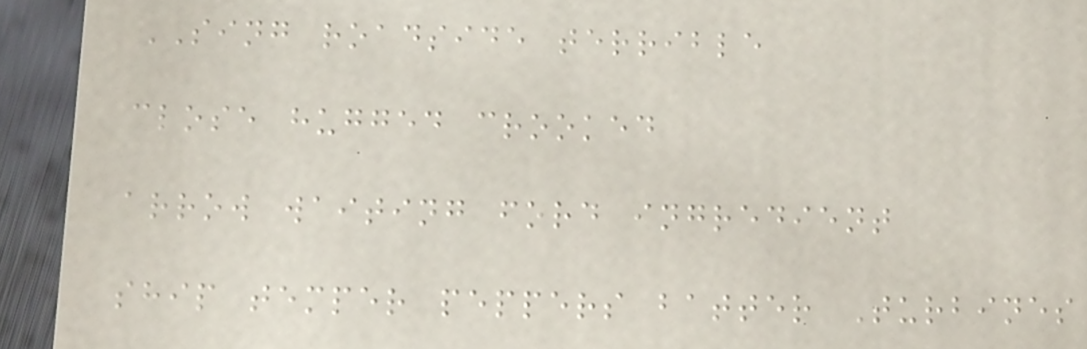SING roadside terrible
close hugged crooked
arrow waiting ford ingredient
ship temper peppers batter Turbines
